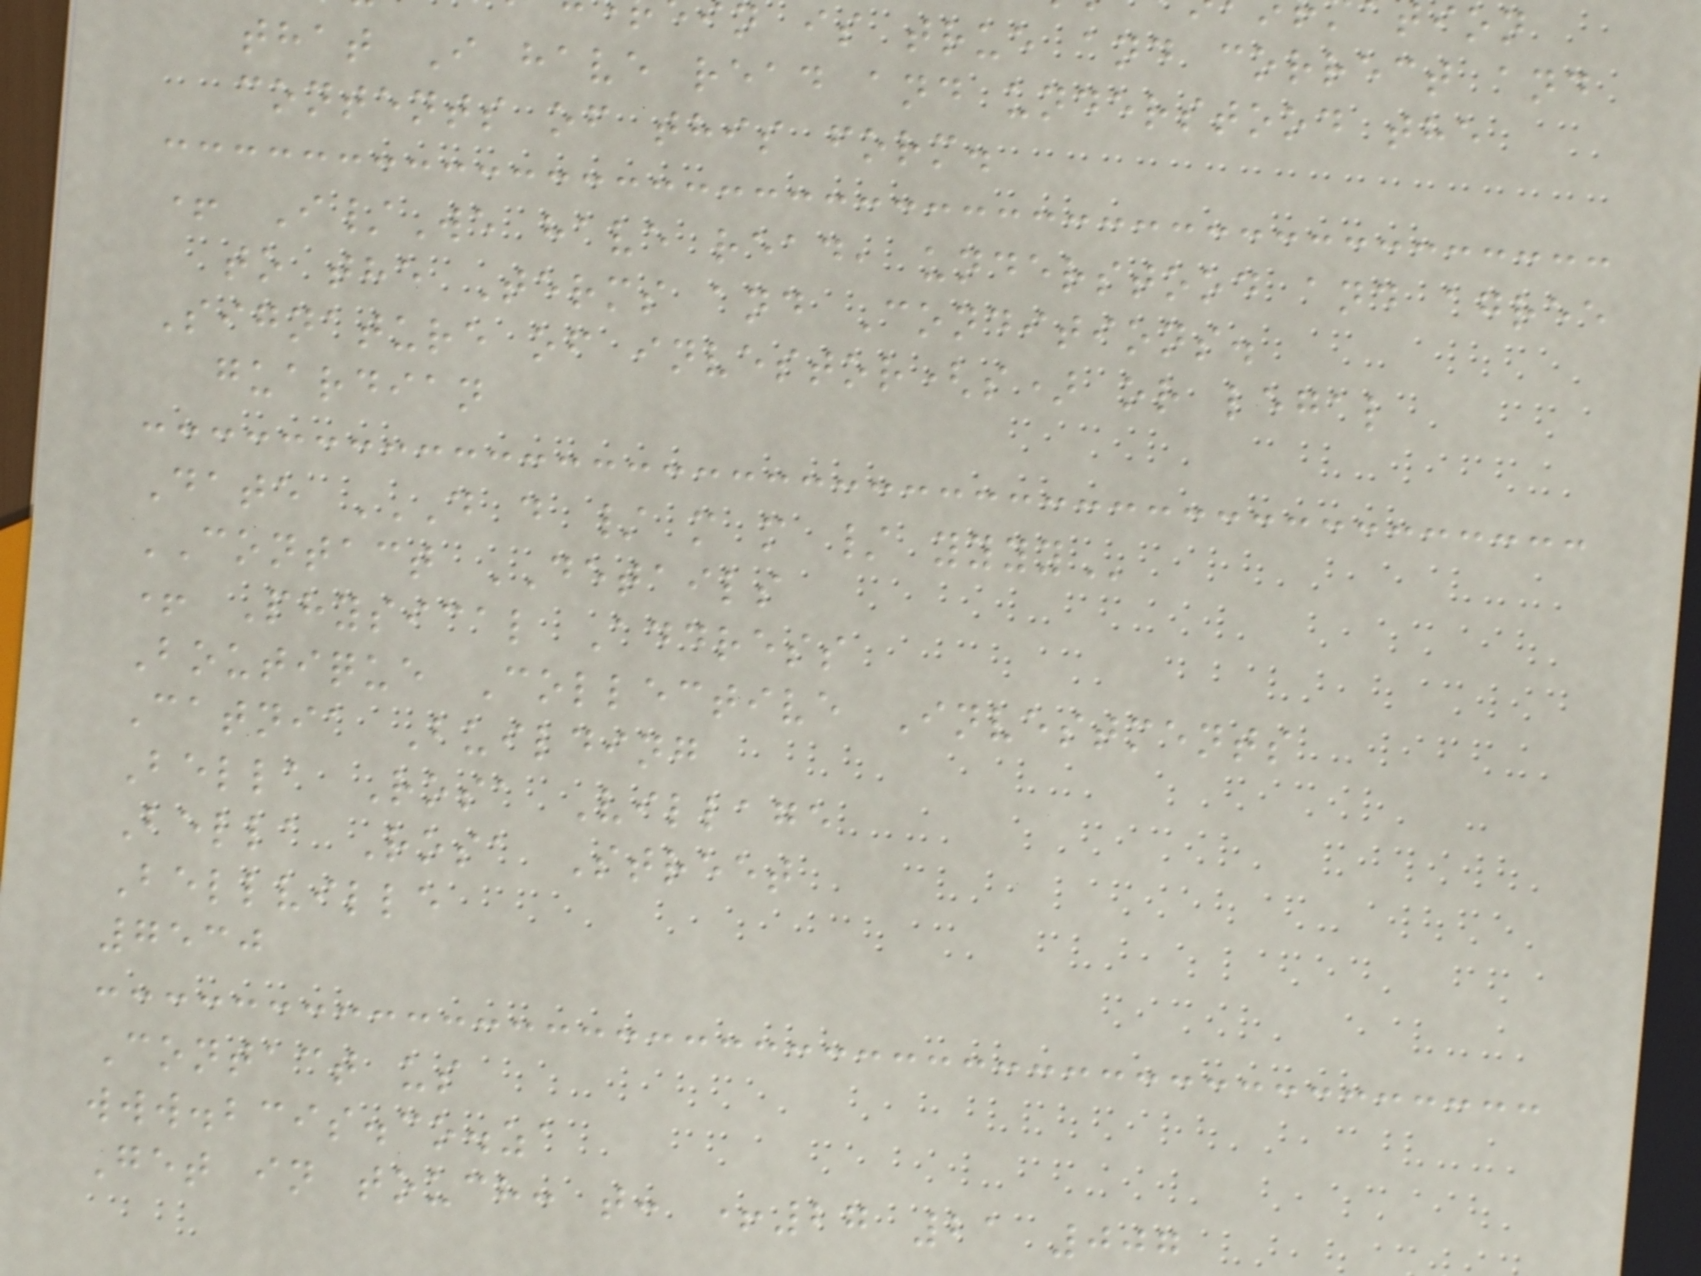n is true and correct and
that I have read and understood the
contents of this form.
+ I/We have read, understood and agree
to the Terms and Conditions.
Signature of investor(s) or legal
guardian
Date D D / M M / YYYY
CONTACT DETAILS
+ Physical Address
Boutique Collective Investments
Catnia Building
Bella Rosa Village
Bella Rosa Street
Bellville
7530
Contact us
www.bcis.co.za
Get in touch: t: +27 21 007
